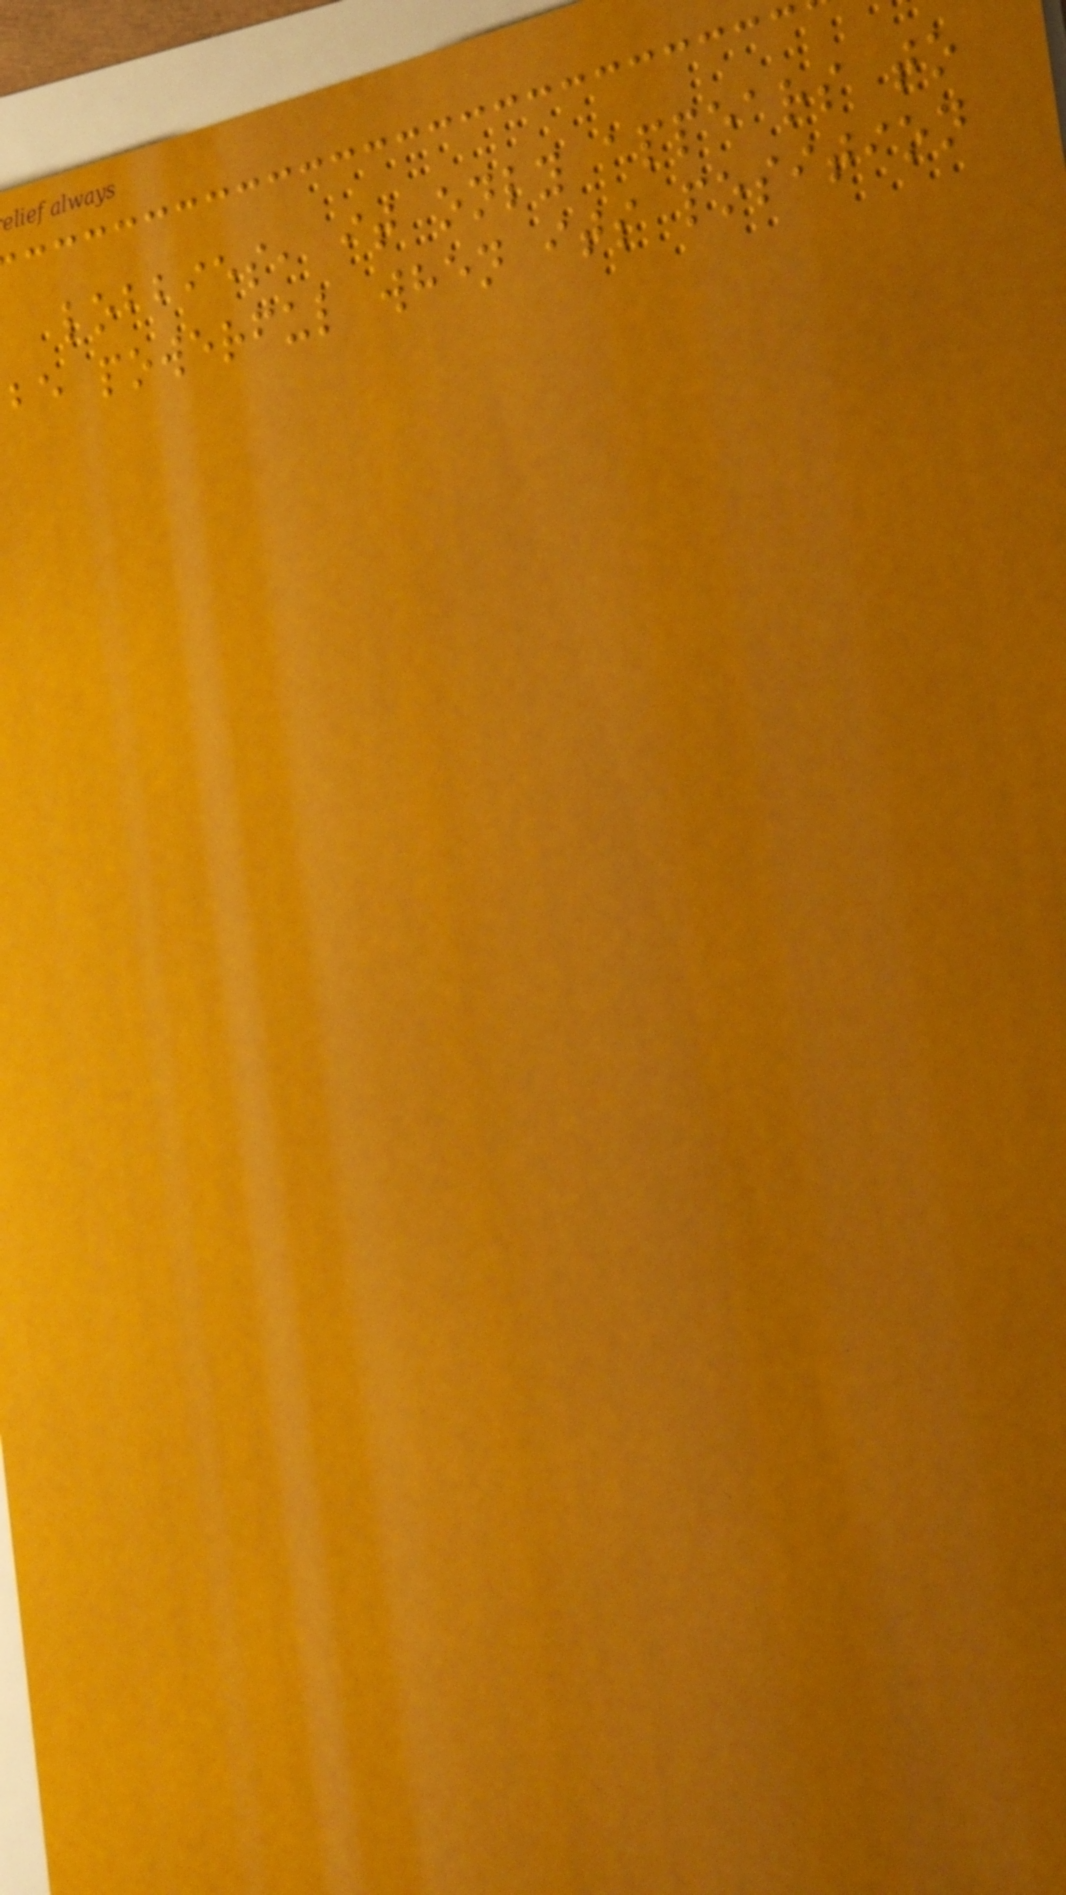lobbies, it only appears to
be powerful when its position
